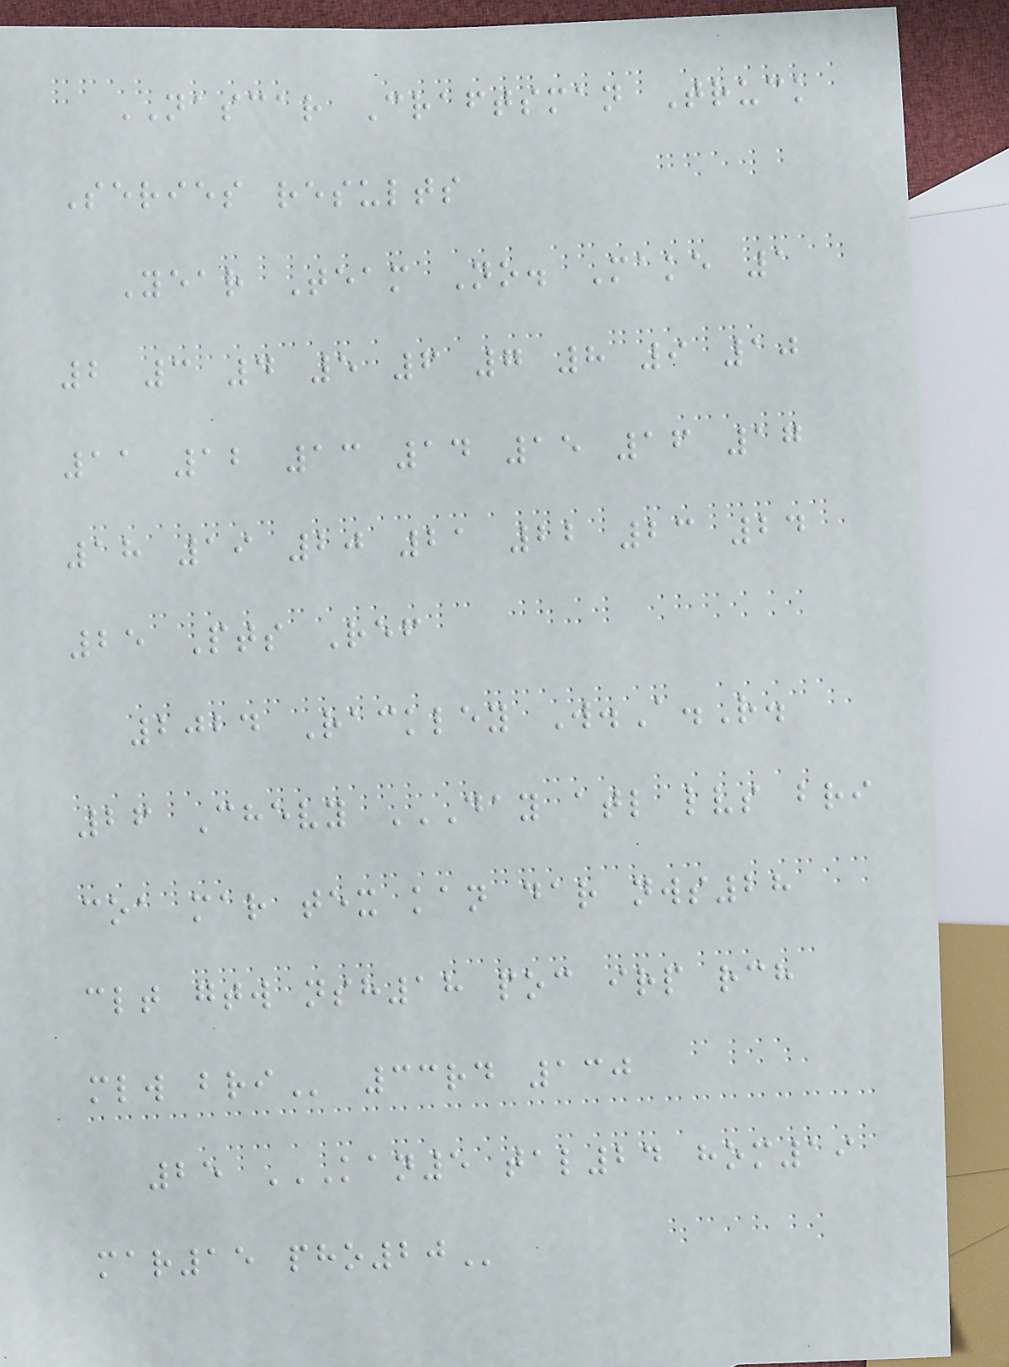NASCAR Craftsman Truck
Series results
Year Team No. Make 1
2 3 4 5 6 7 8 9 10
11 12 13 14 15 16 17
18 19 20 21 22 23 24
25 Pts Ref
2024 Rackley W.A.R.
26 Chevy DAY ATL LVS BRI
COA MAR TEX KAN DAR NWS28
CLT GTW NSH18 POC IRP RCH
MLW BRI 33rd 130
25 KAN5 TAL24 HOM19
MAR15 PHO20
